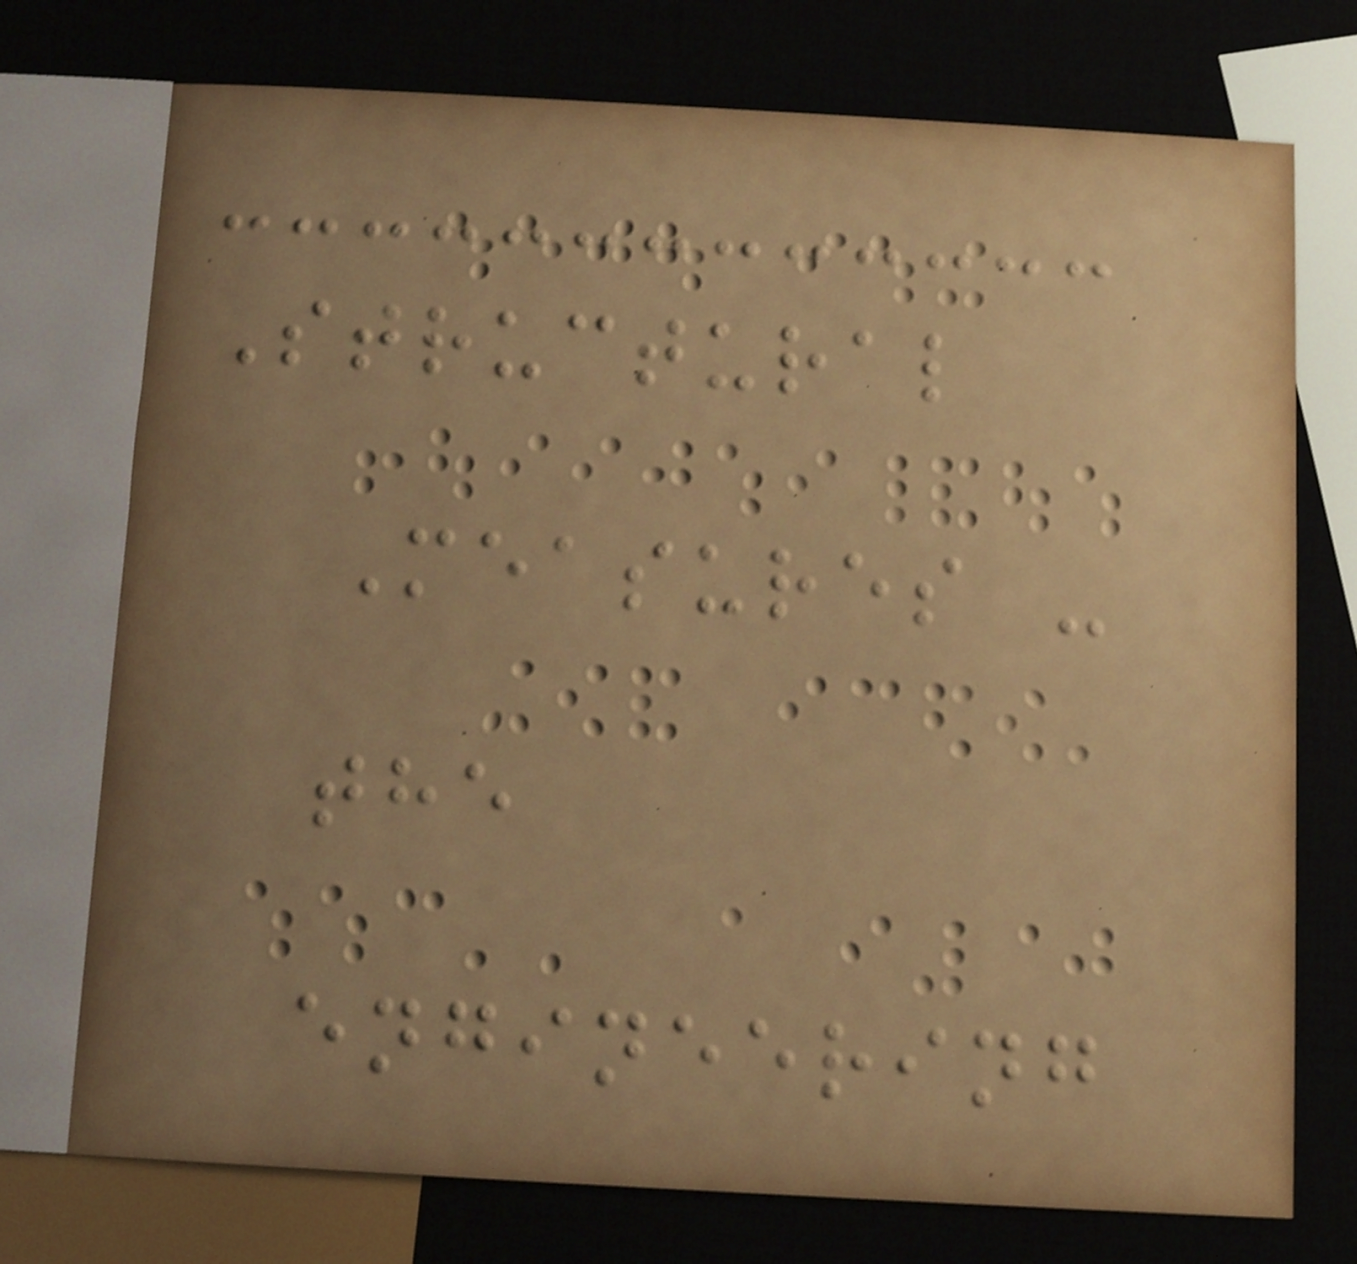Structural
Measures -
the
engineering
